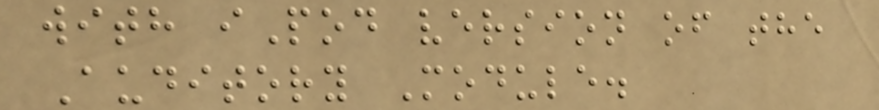with iPod version of the
Auditory Module.
